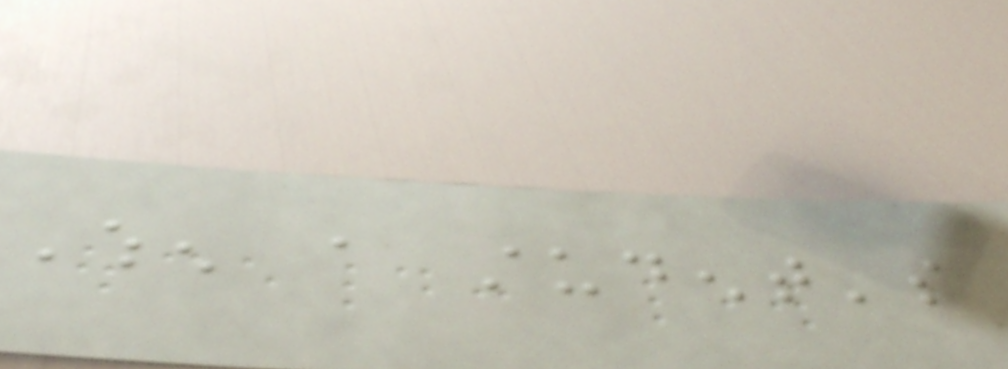When a student's
